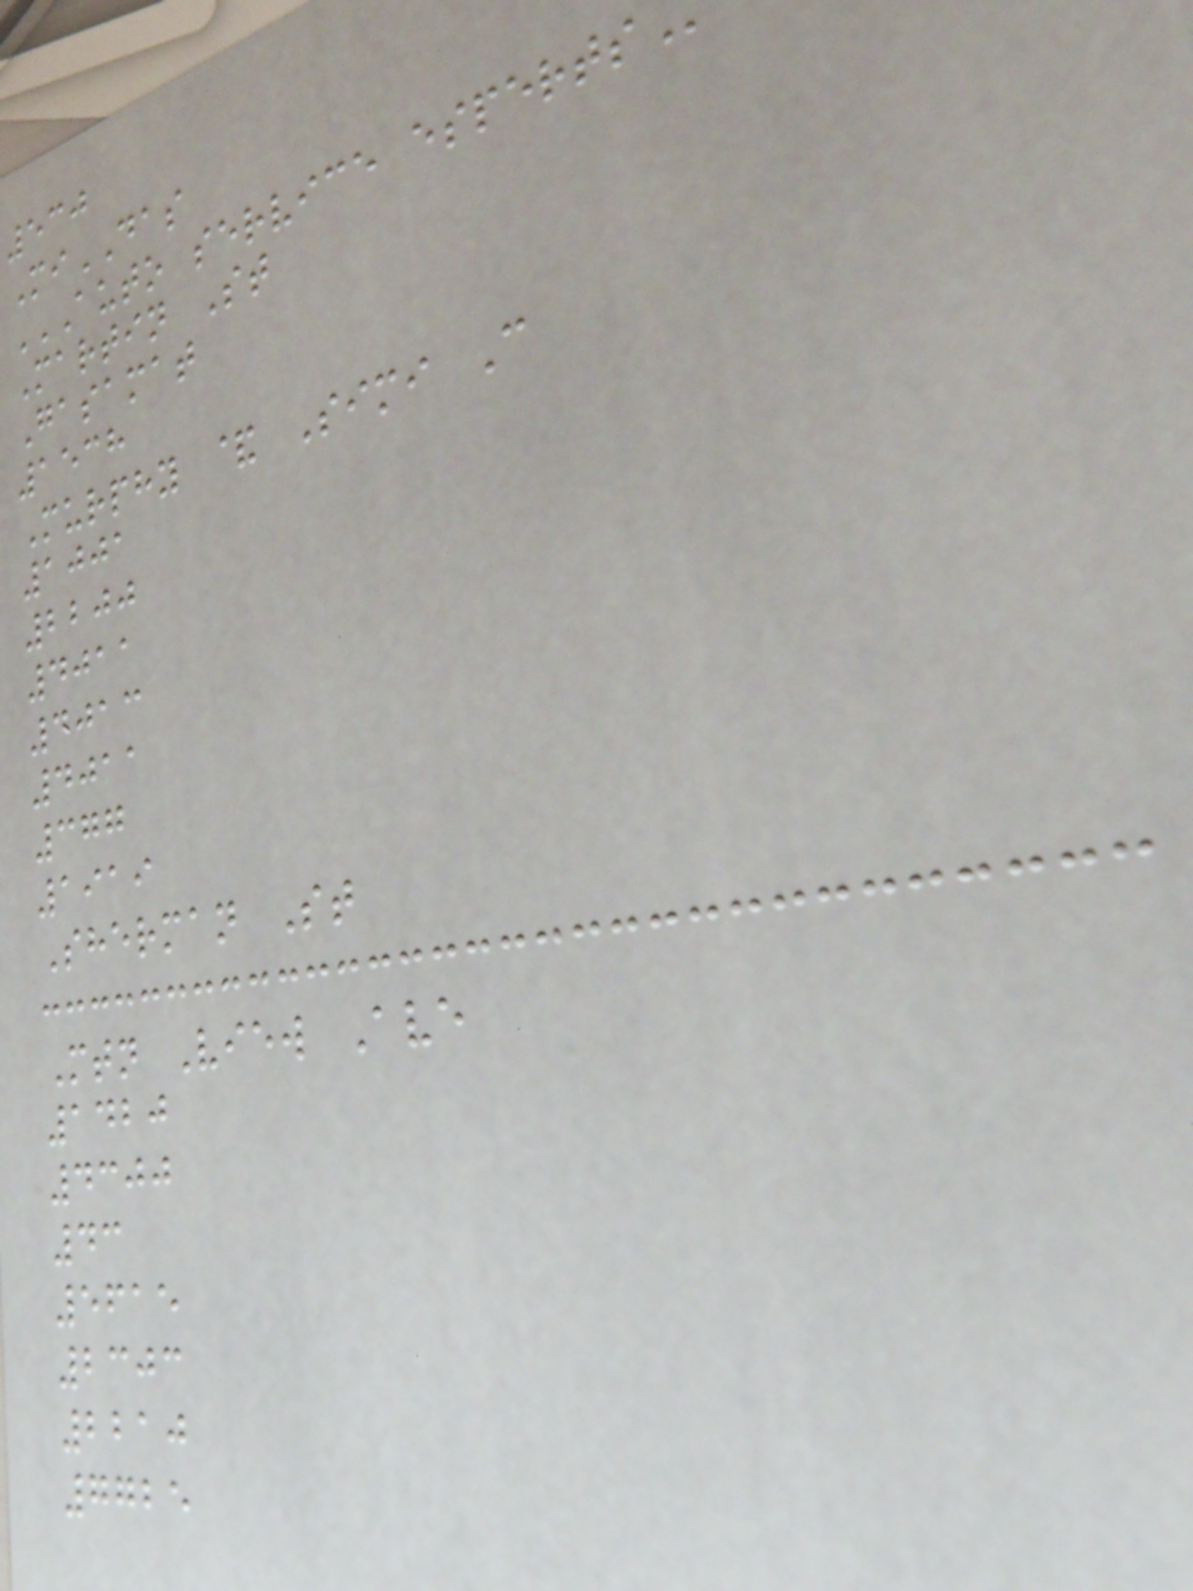530
MiDAS
Martin St
Gasamat
1538
Murphy & Simi C
1001
2200
4011
4013
4011
377
1919
Sherman St
Mtn View Ave
1420
4300
43
5615
2303
2210
7725
